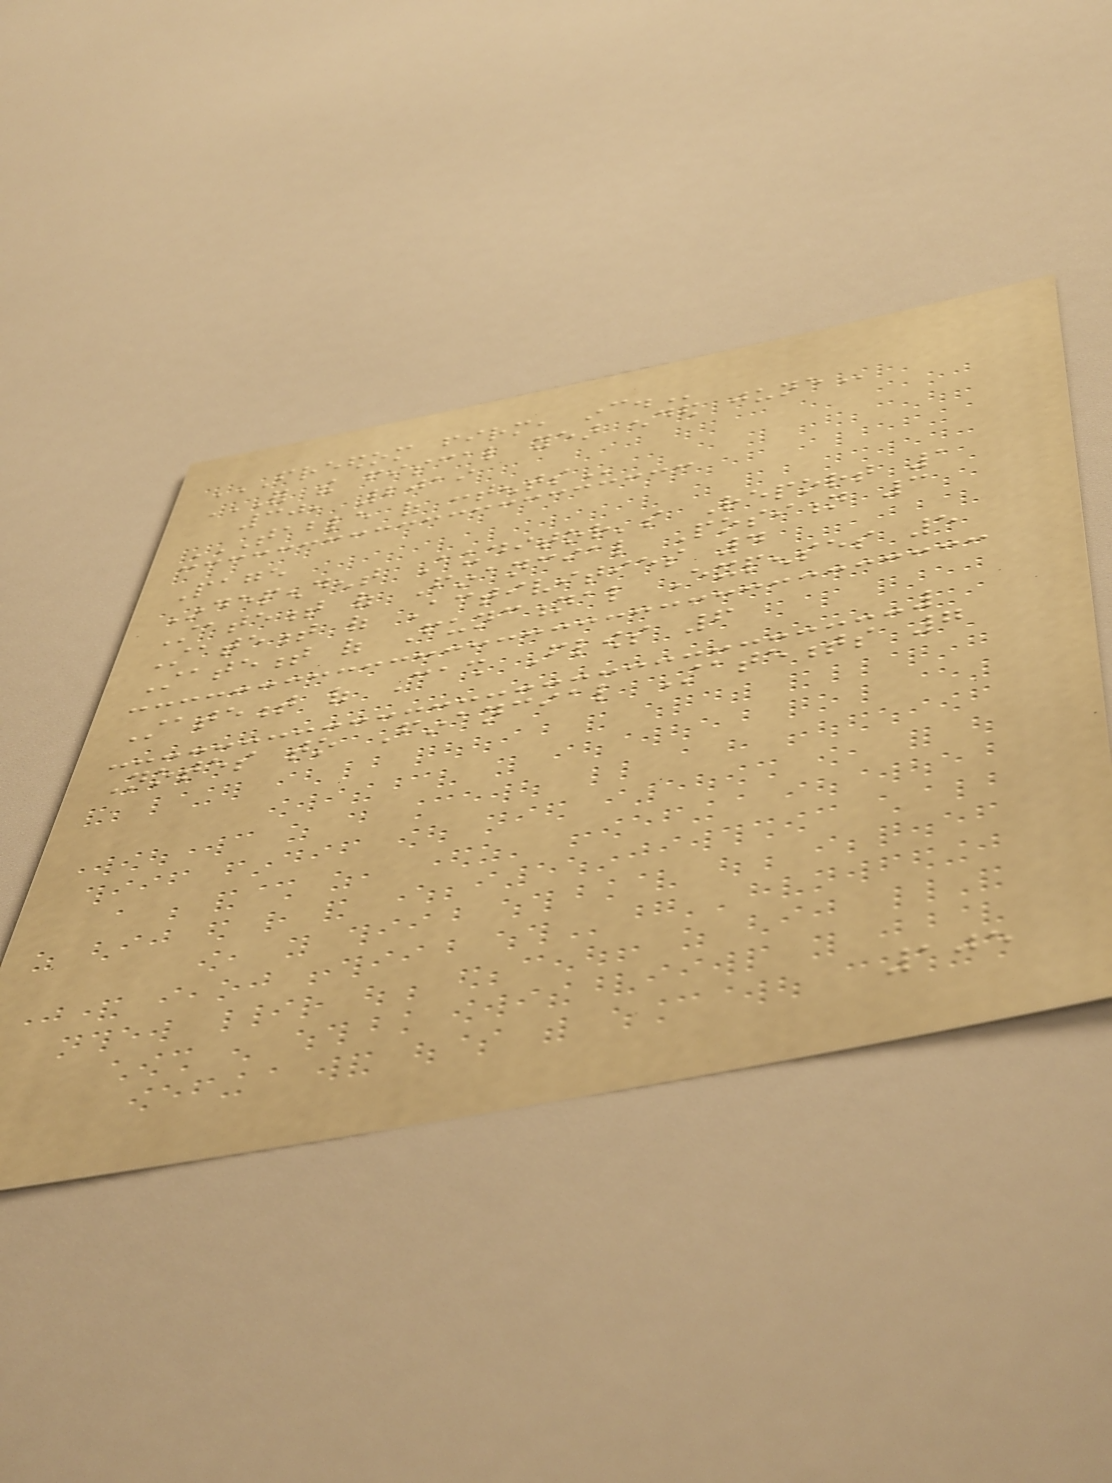FREEDOM FIRM, INC.
FOR THE FISCAL YEAR ENDED JUNE
30, 2019
TABLE OF CONTENTS
Page
Independent Auditor's Report 1
Statement of Financial Position 3
Statement of Activities 4
Statement of Functional Expenses 5
Statement of Cash Flows 6
Notes to Financial Statements 7
105
